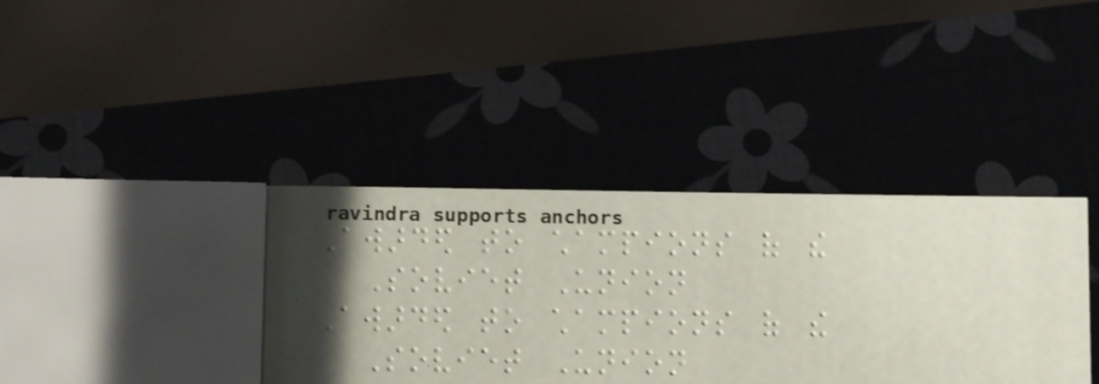Awarded to champions of the
Soviet Union
Awarded to champions of the
Soviet Union
